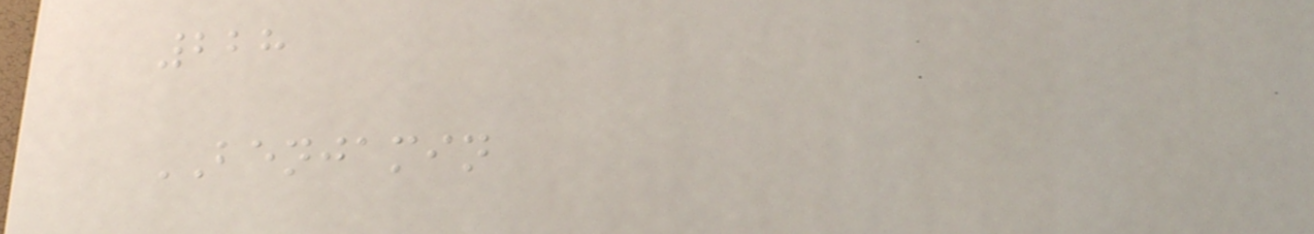228
BENJAMIN
